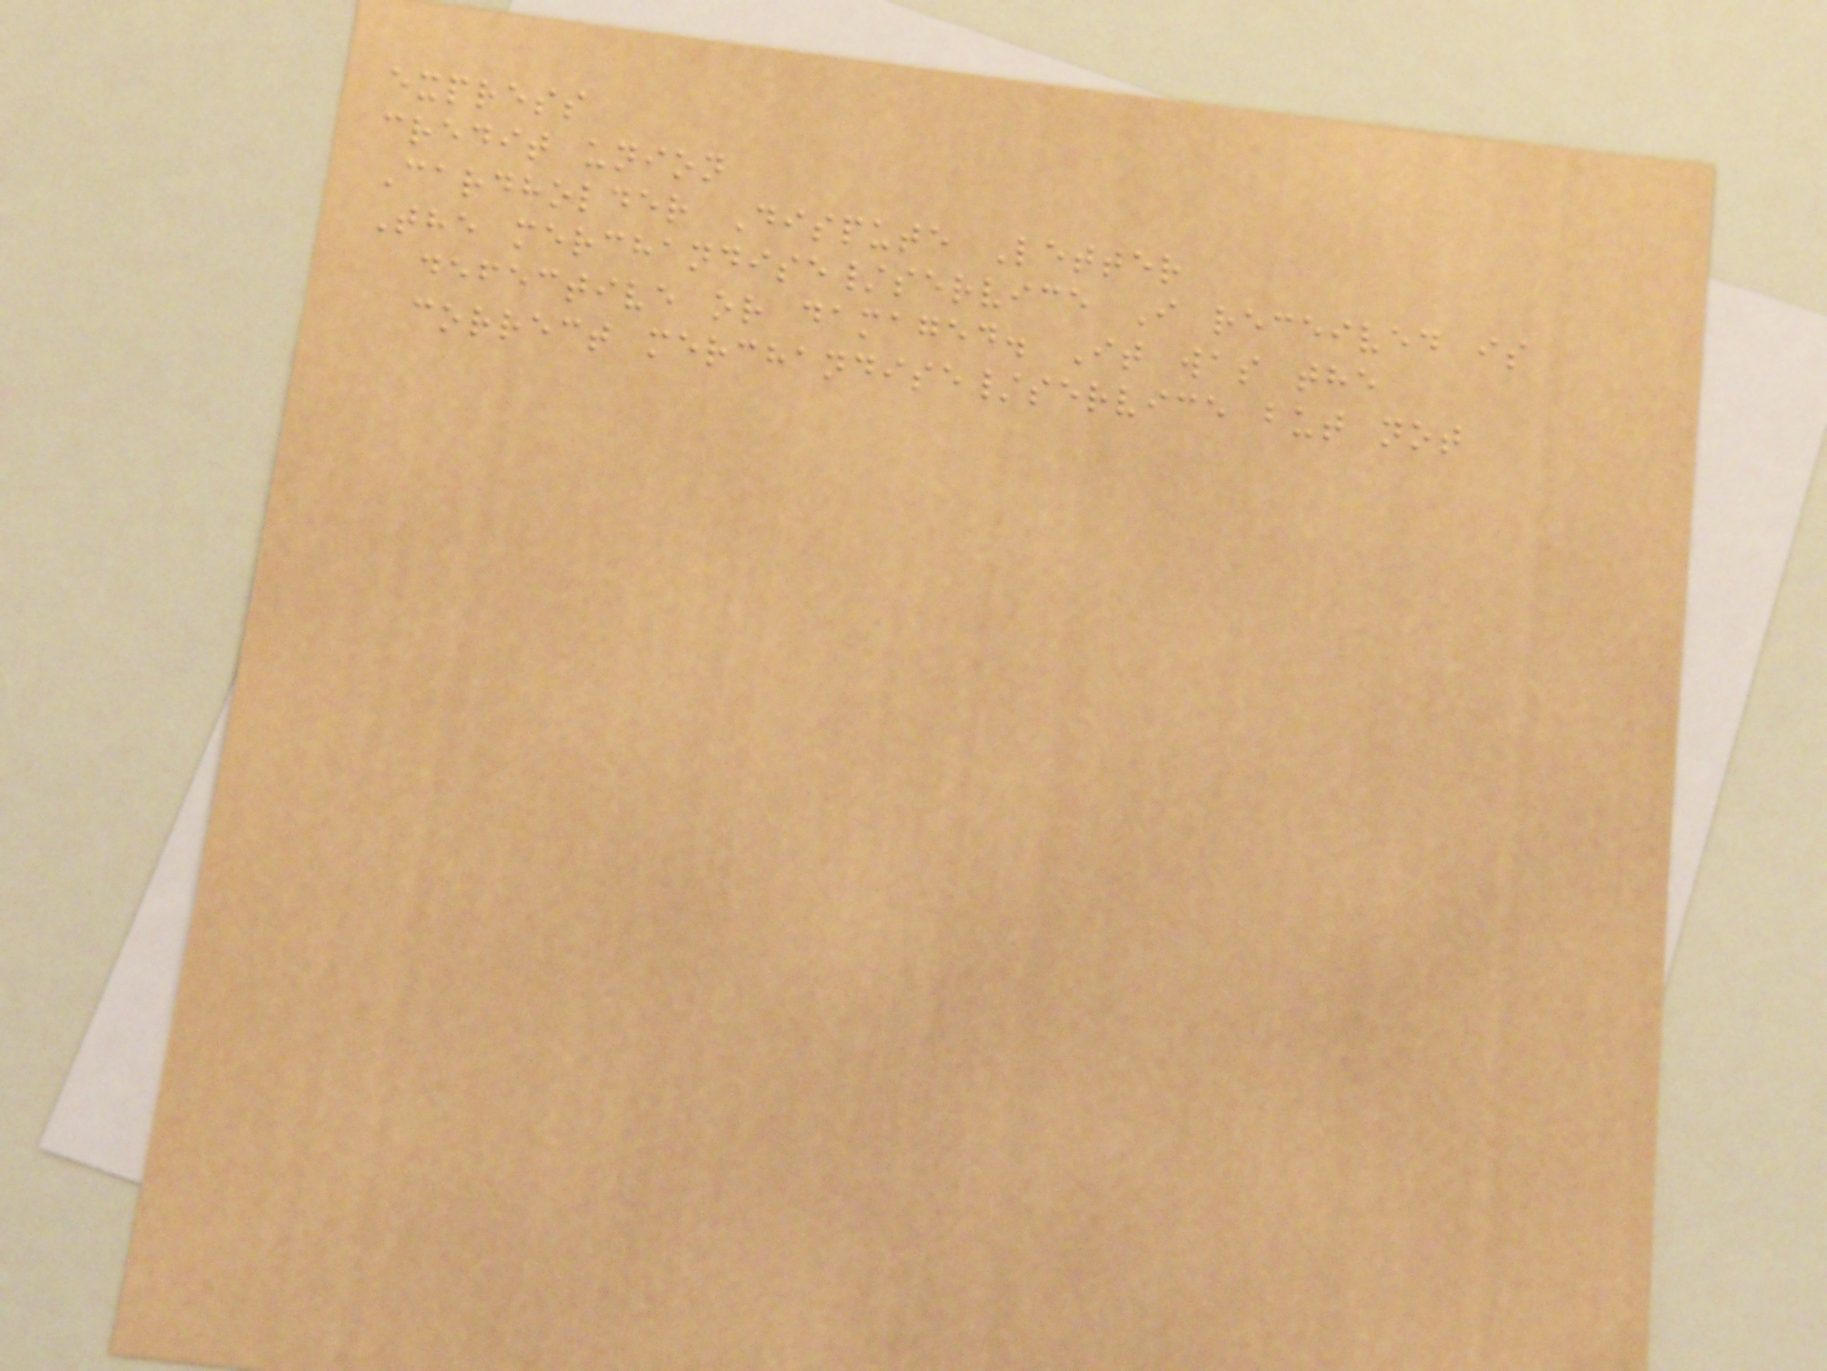express
credit union
Cardholder Dispute Letter
The merchandise/service I received is
defective or damaged. It was the
correct merchandise/service but not
